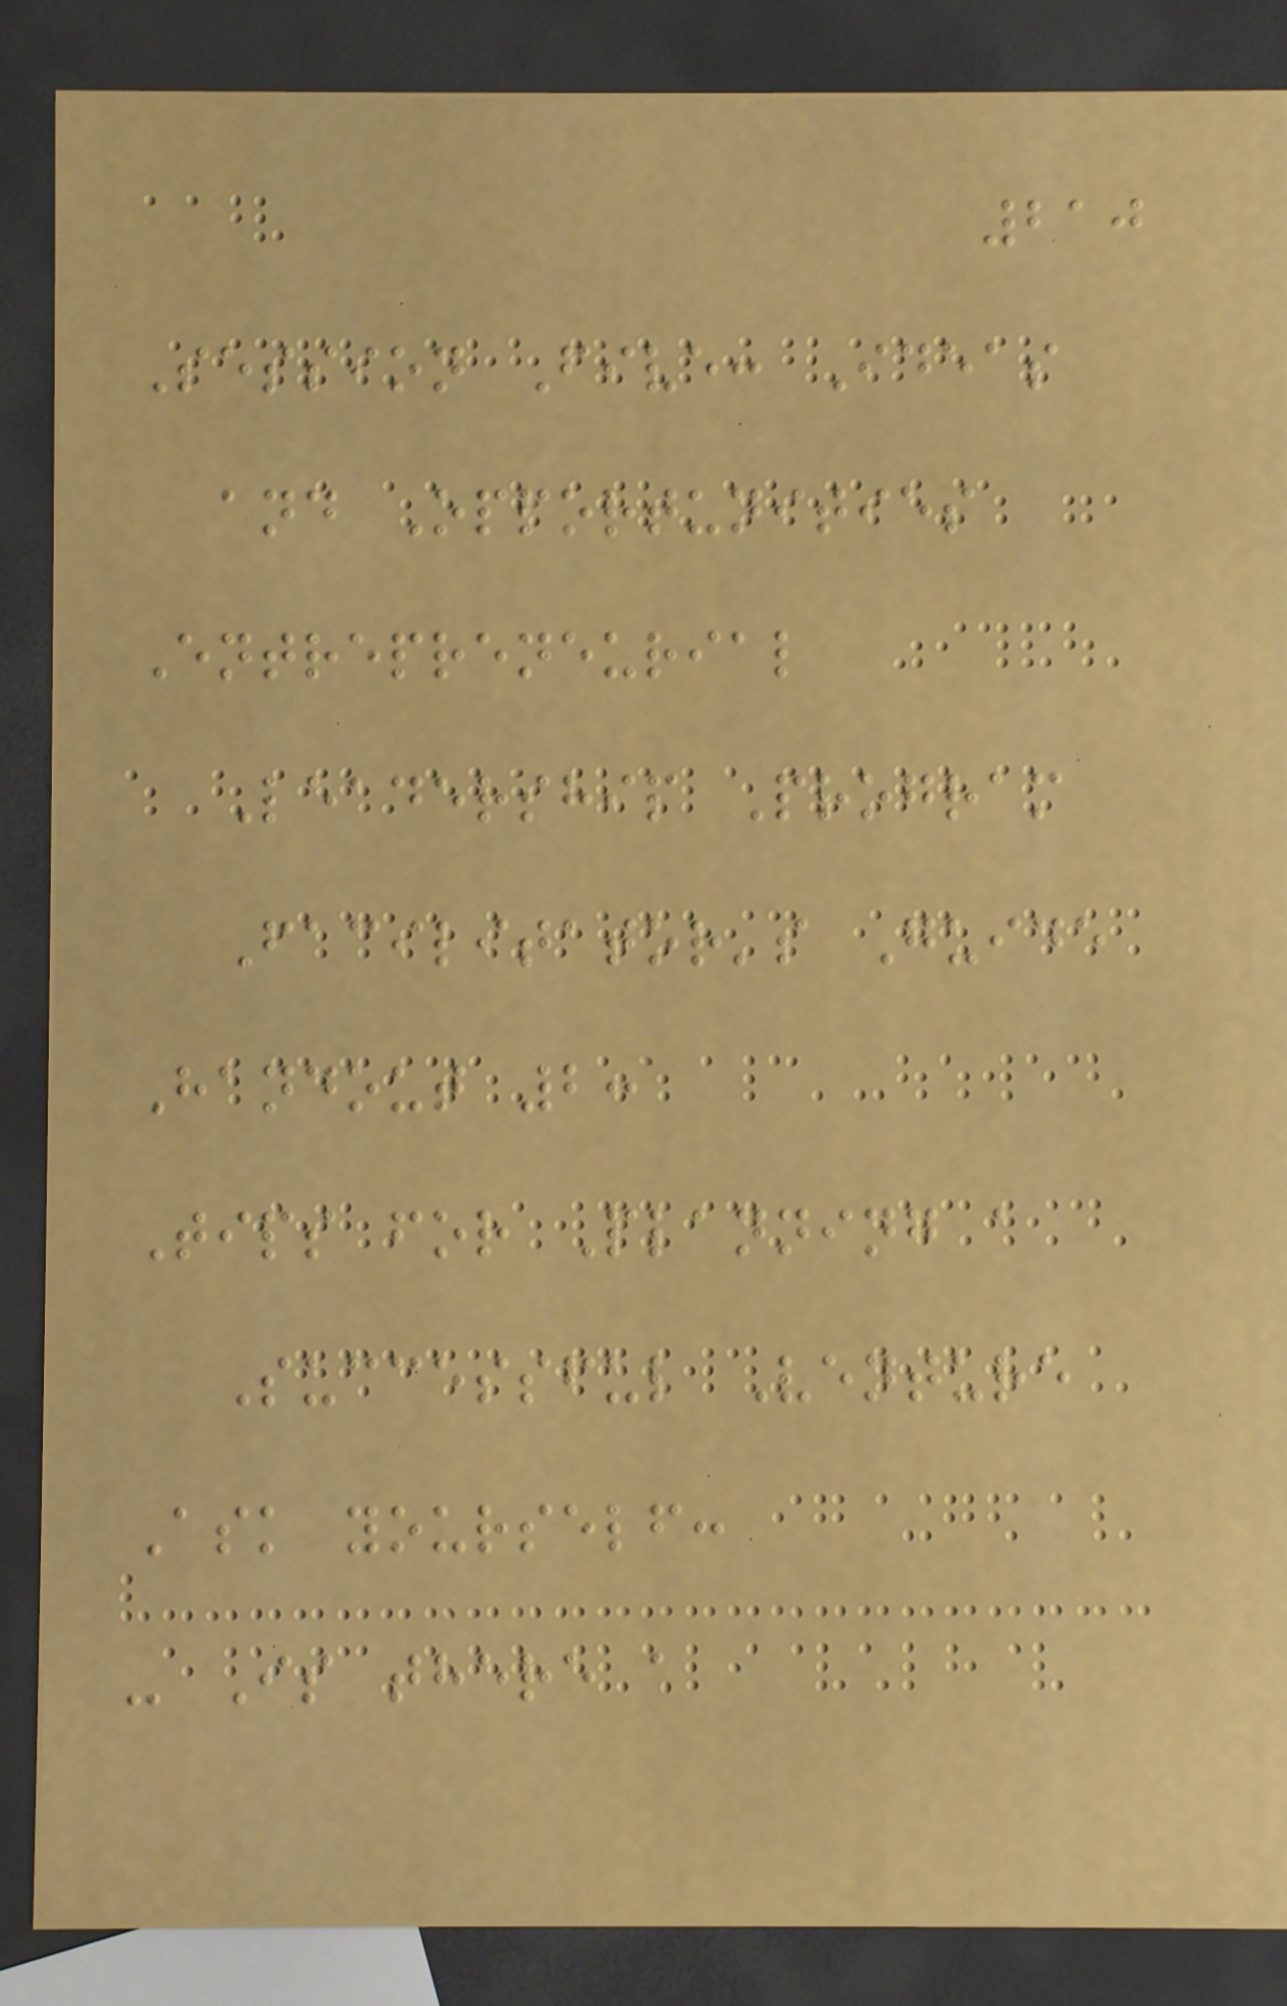210
Session Five: Ideas
and Opportunities
Entrepreneurial
Leadership Program
Facilitator's Guide
Handout 2:
Tips for Planning a
Successful Venture
Ask yourself:
- Is there a
